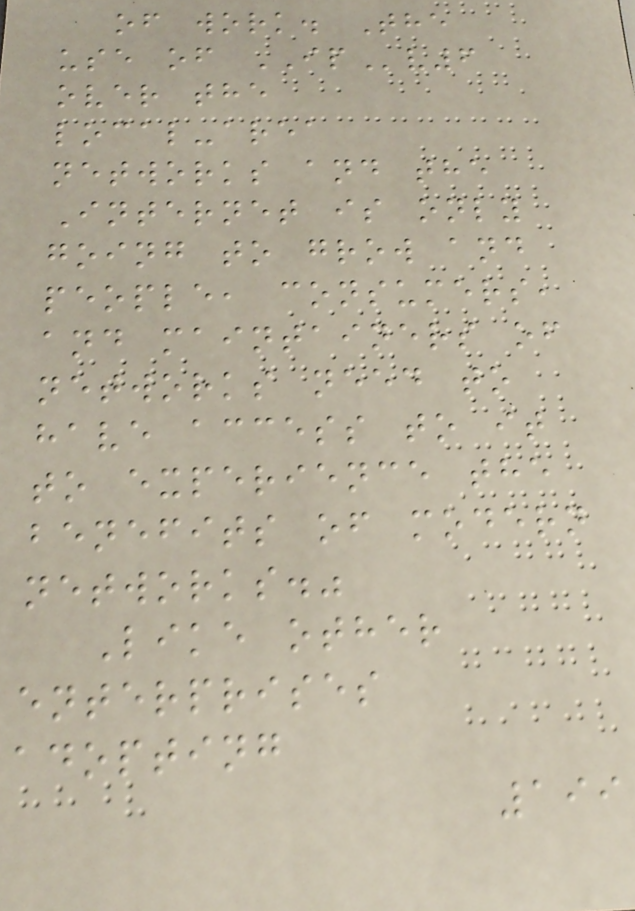of work. The
use of IPv6
over the
local-area
networks and the
Internet is only
going to grow and
people, consumers,
and maintainers of
networks need to
have access to it
to experience the
benefits of modern
networks."
Like other
enterprises
adopting
199
